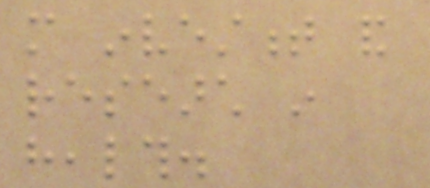more investment and
research in
health.
